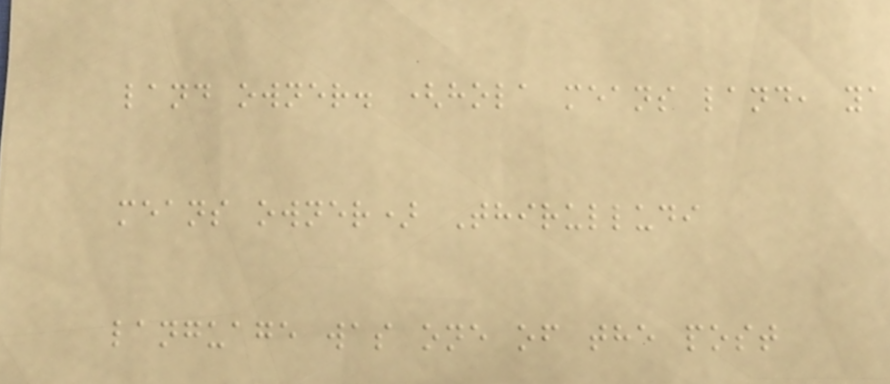land owner. (hola means land, ya
means owner) Thirulludi
language was one of the post
